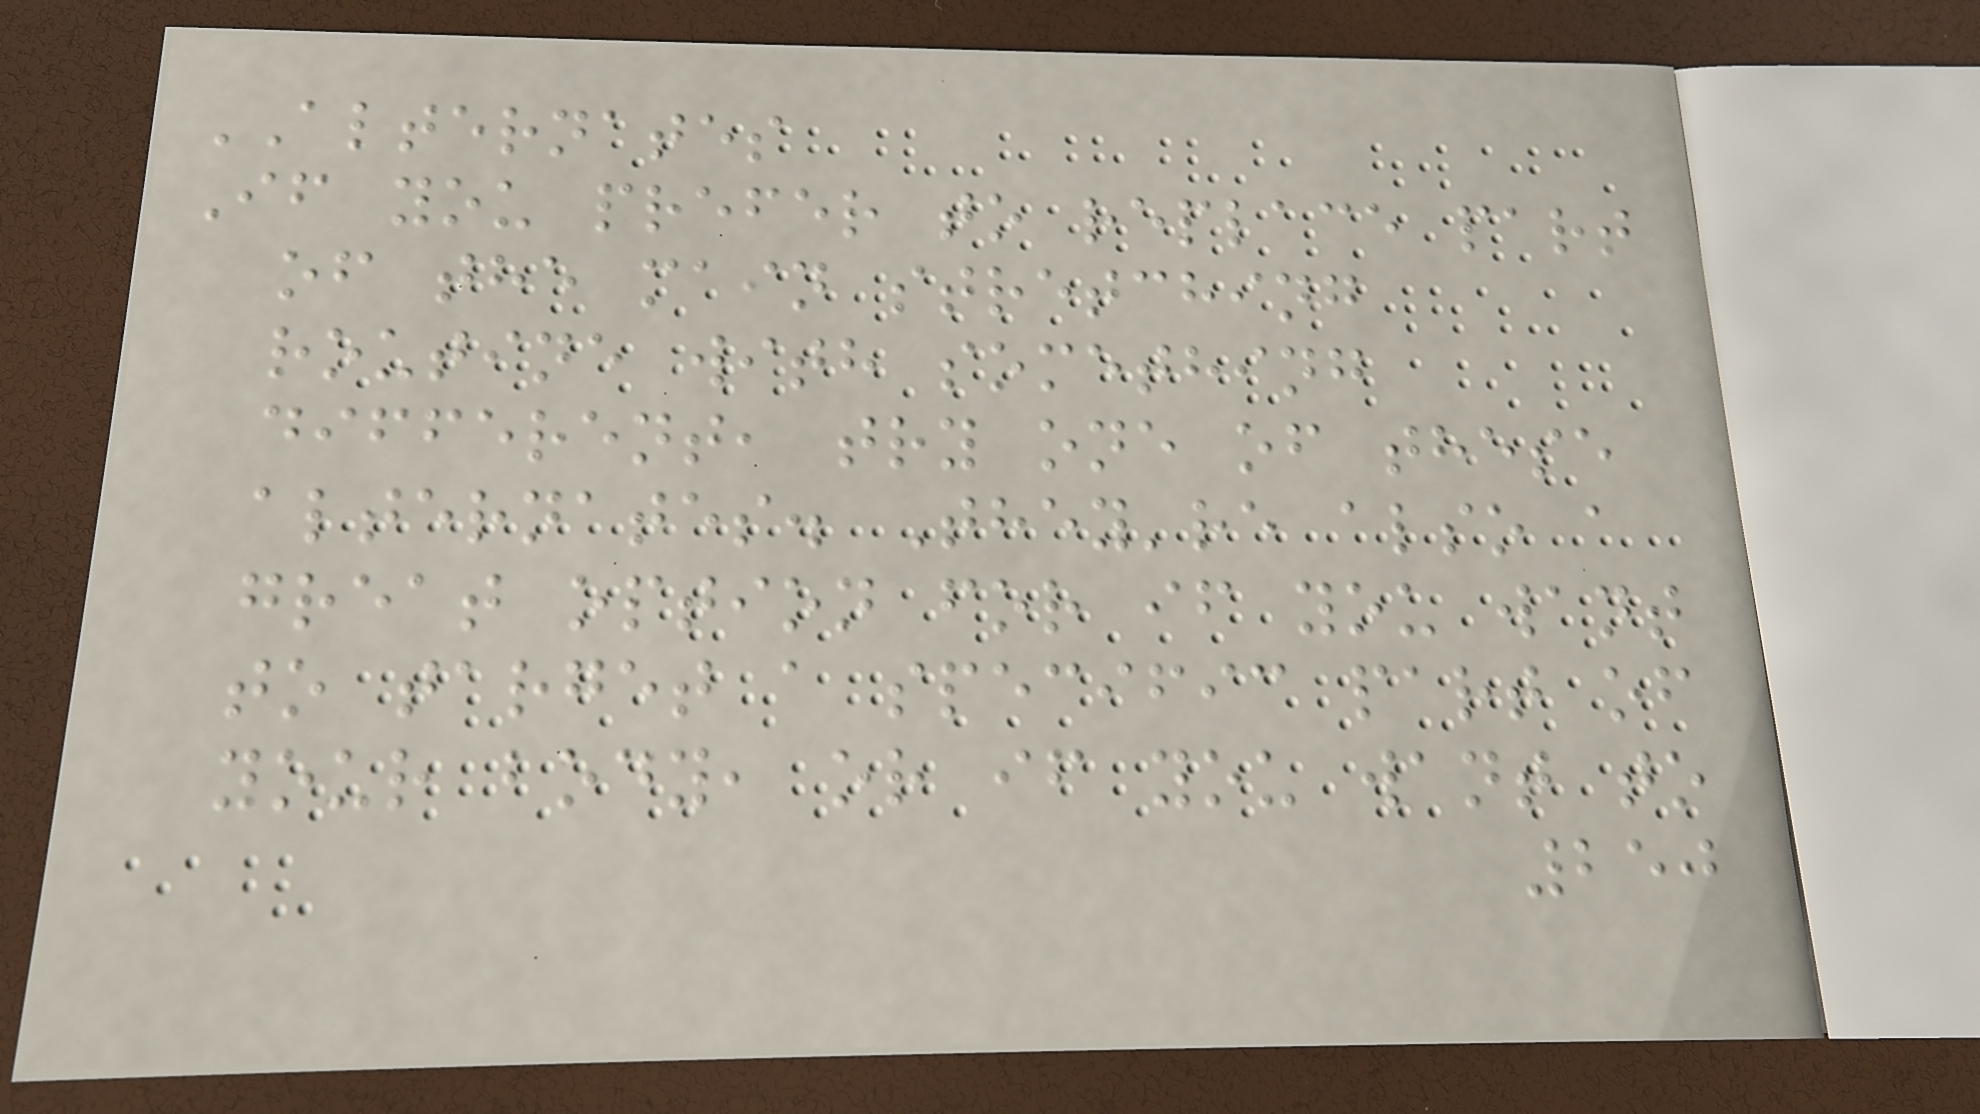ALTERNATES
If you prefer to replace part
of the main stretching
routine with something
different, try one of these
alternates. They're also a
great option for if you want
to target a specific part of
your body, or if you want to
250
